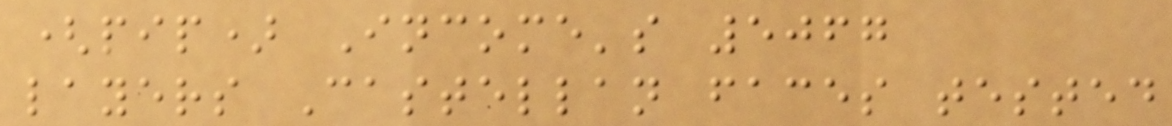(pip) Income's 5067
layers Castellan faces tested
